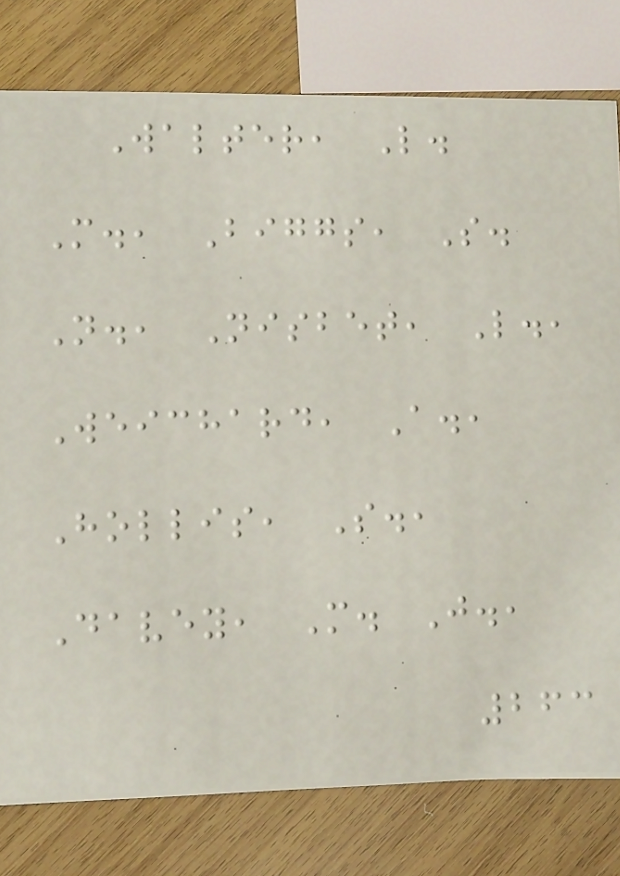Walter, L.
M., Biggs, S.
N., Nisbet, L.,
Weichard, A.,
Hollis, S.,
Davey, M. J.,
263
